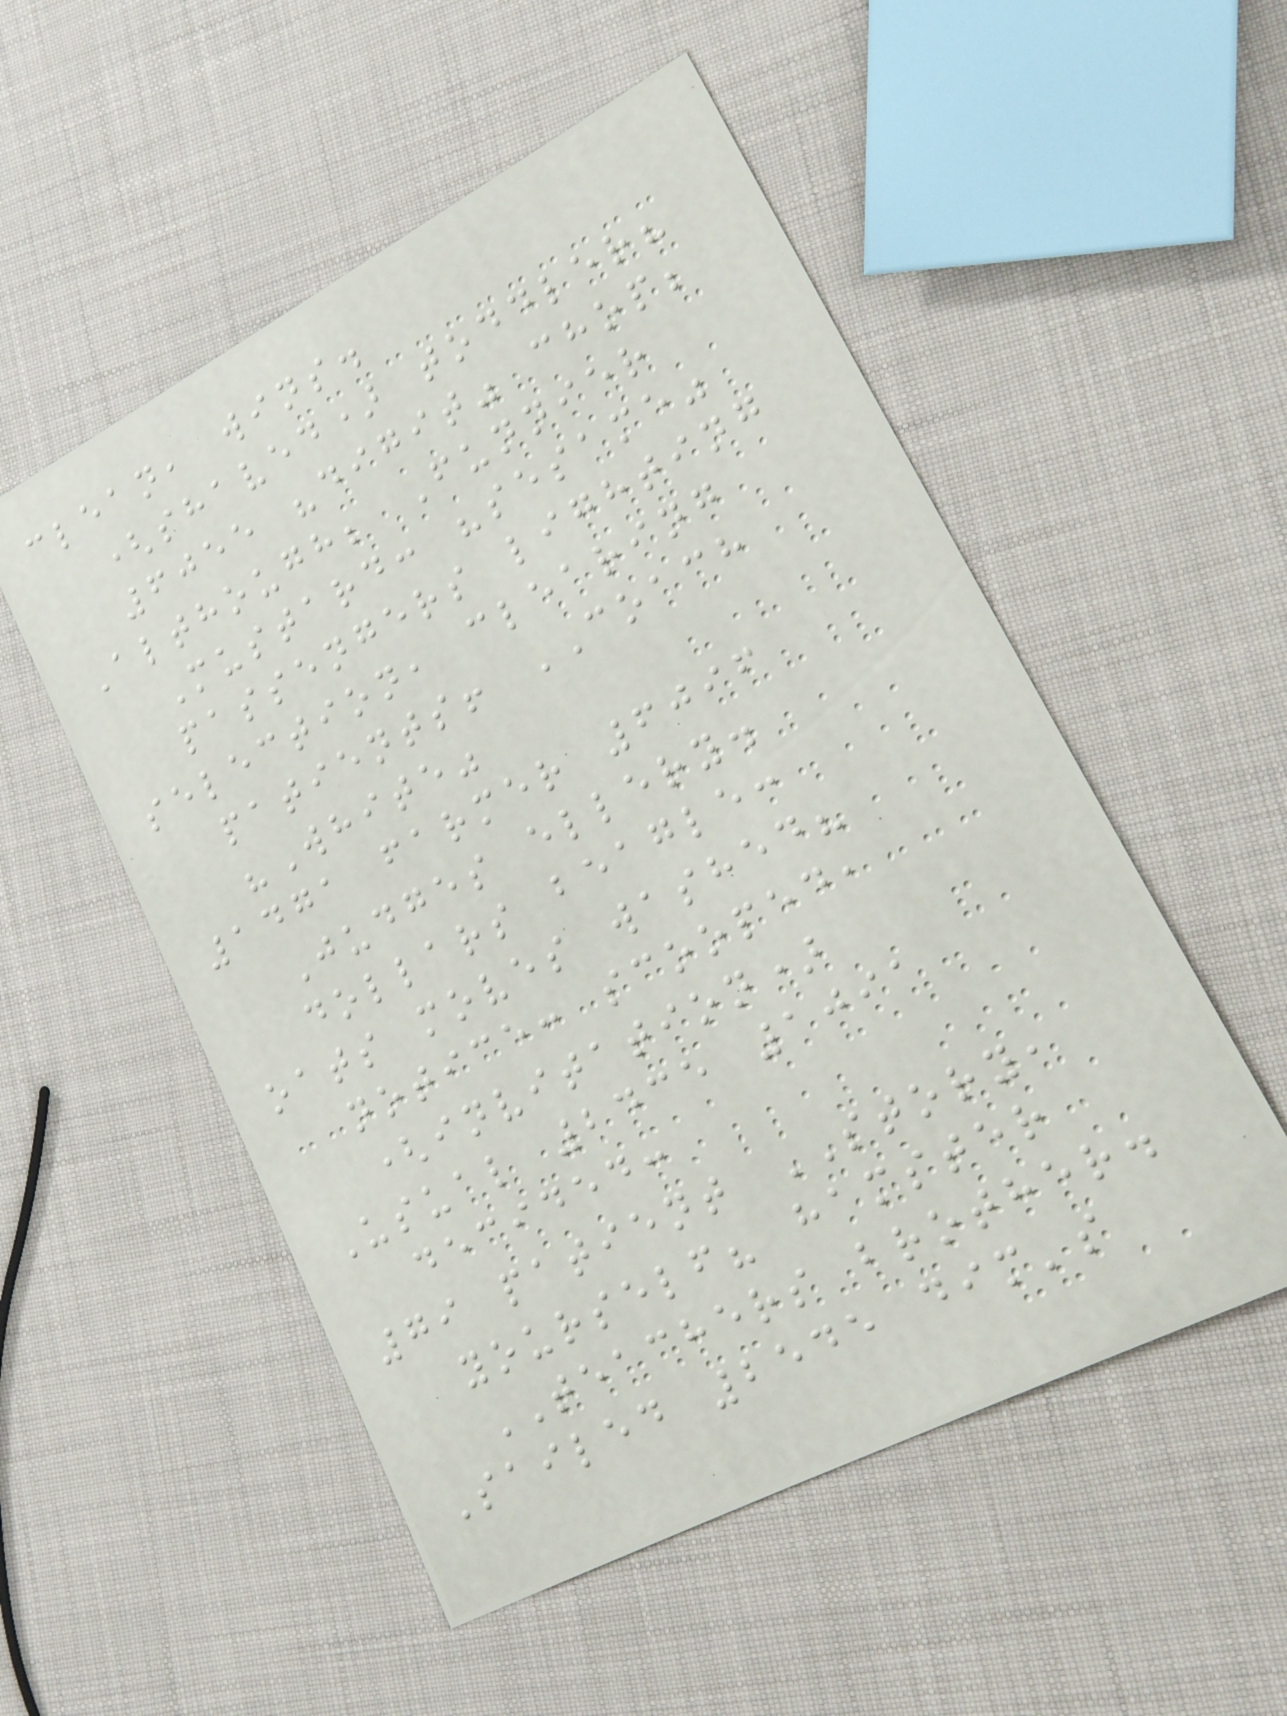clean, wins.
(shaved) toddler?
6055 "digit" chop;
Although; Funnier
Mustard: "sesame"
passengers lighting
selection, clearing
patients! COACH
"White"
1471 farmer 6096
Judges ellery.
dollars beagle:
oats moves washed?
notice: scooped,
(invitation)
Usual 2435 1091
decided:
79 patient STORY,
yourself? hamster
TEACHERS brother.
Sailed 2545 dim's
